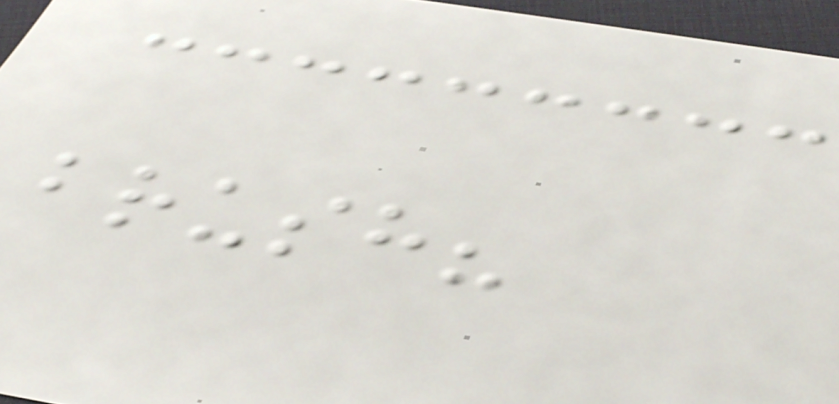brush?
